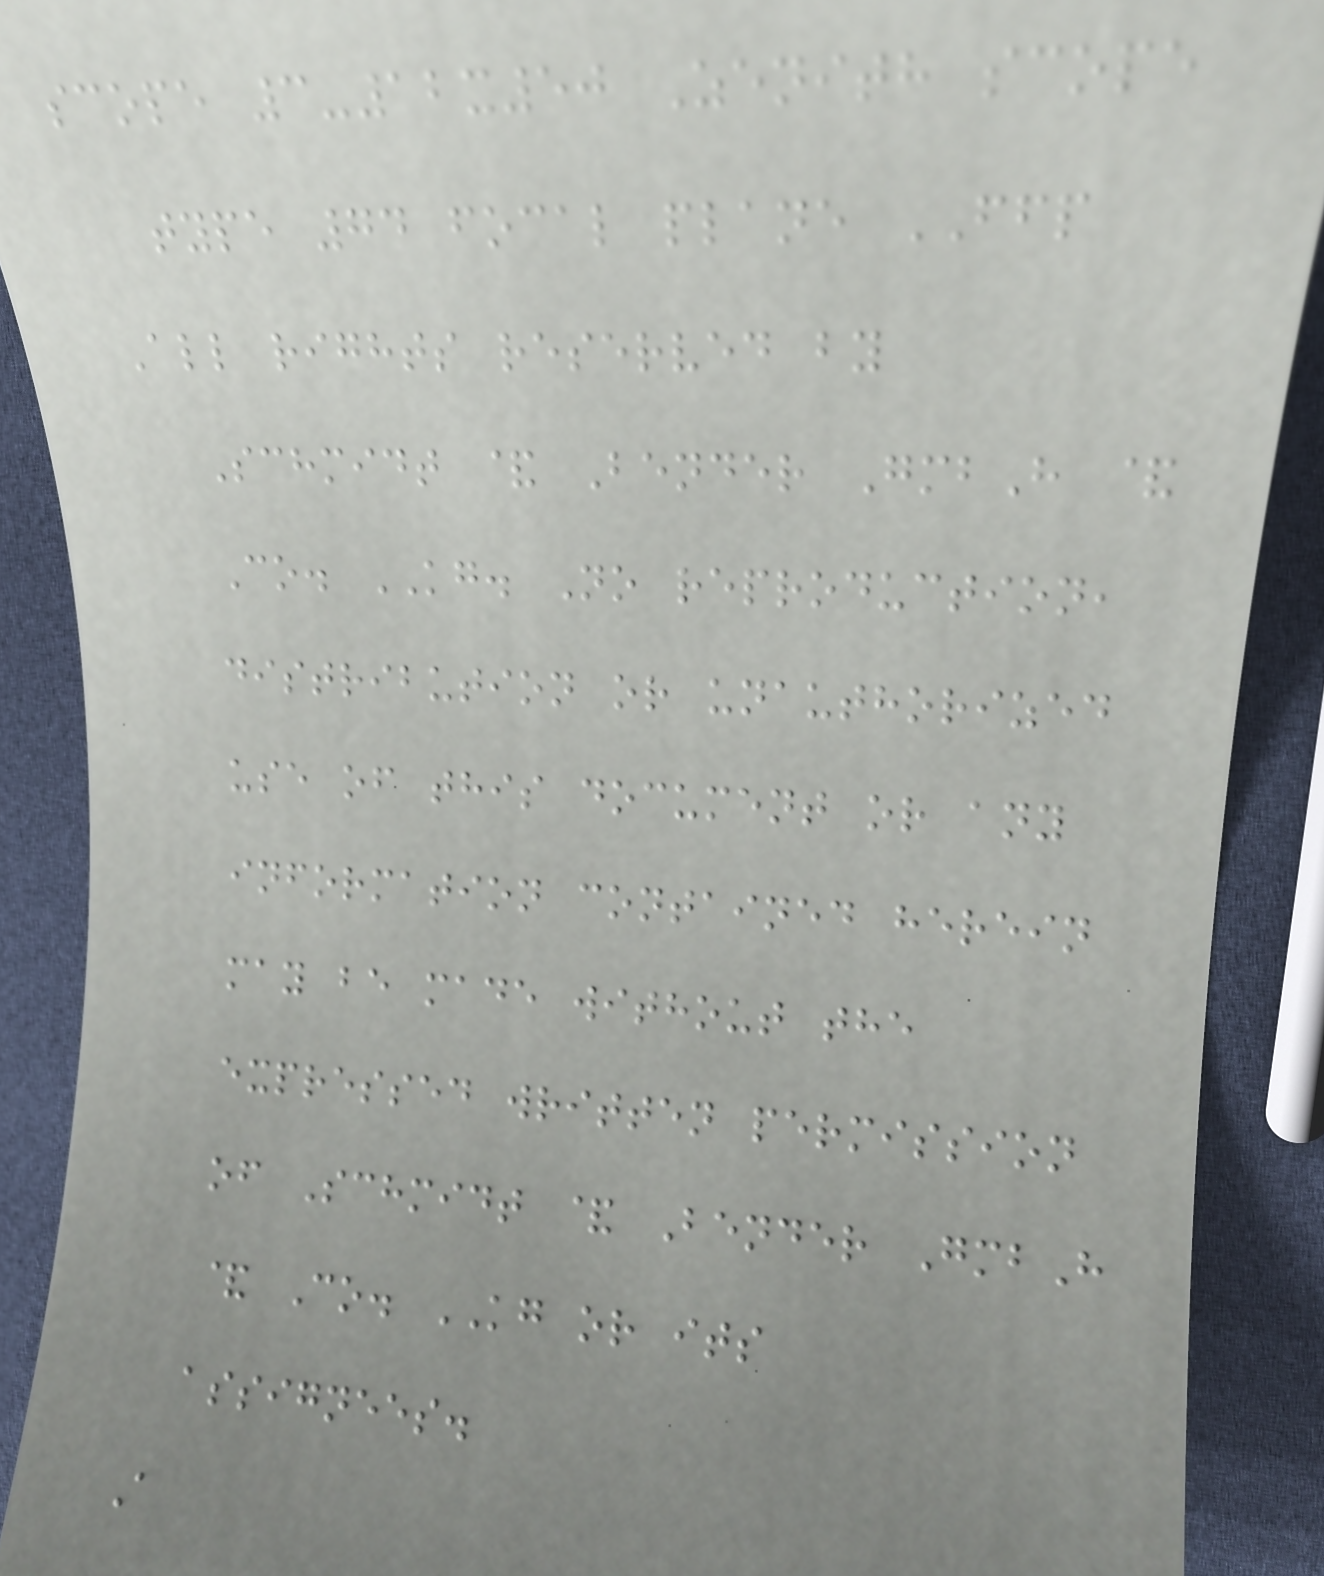scope 3-12x50 Zenith scope
type 74 focal plane FFP
All rights reserved by
Schmidt & Bender GmbH &
Co. KG. No reproduction,
distribution or unauthorized
use of this document or any
information contained herein
may be made without the
expressed written permission
of Schmidt & Bender GmbH
& Co. KG or its
assignees.
A
